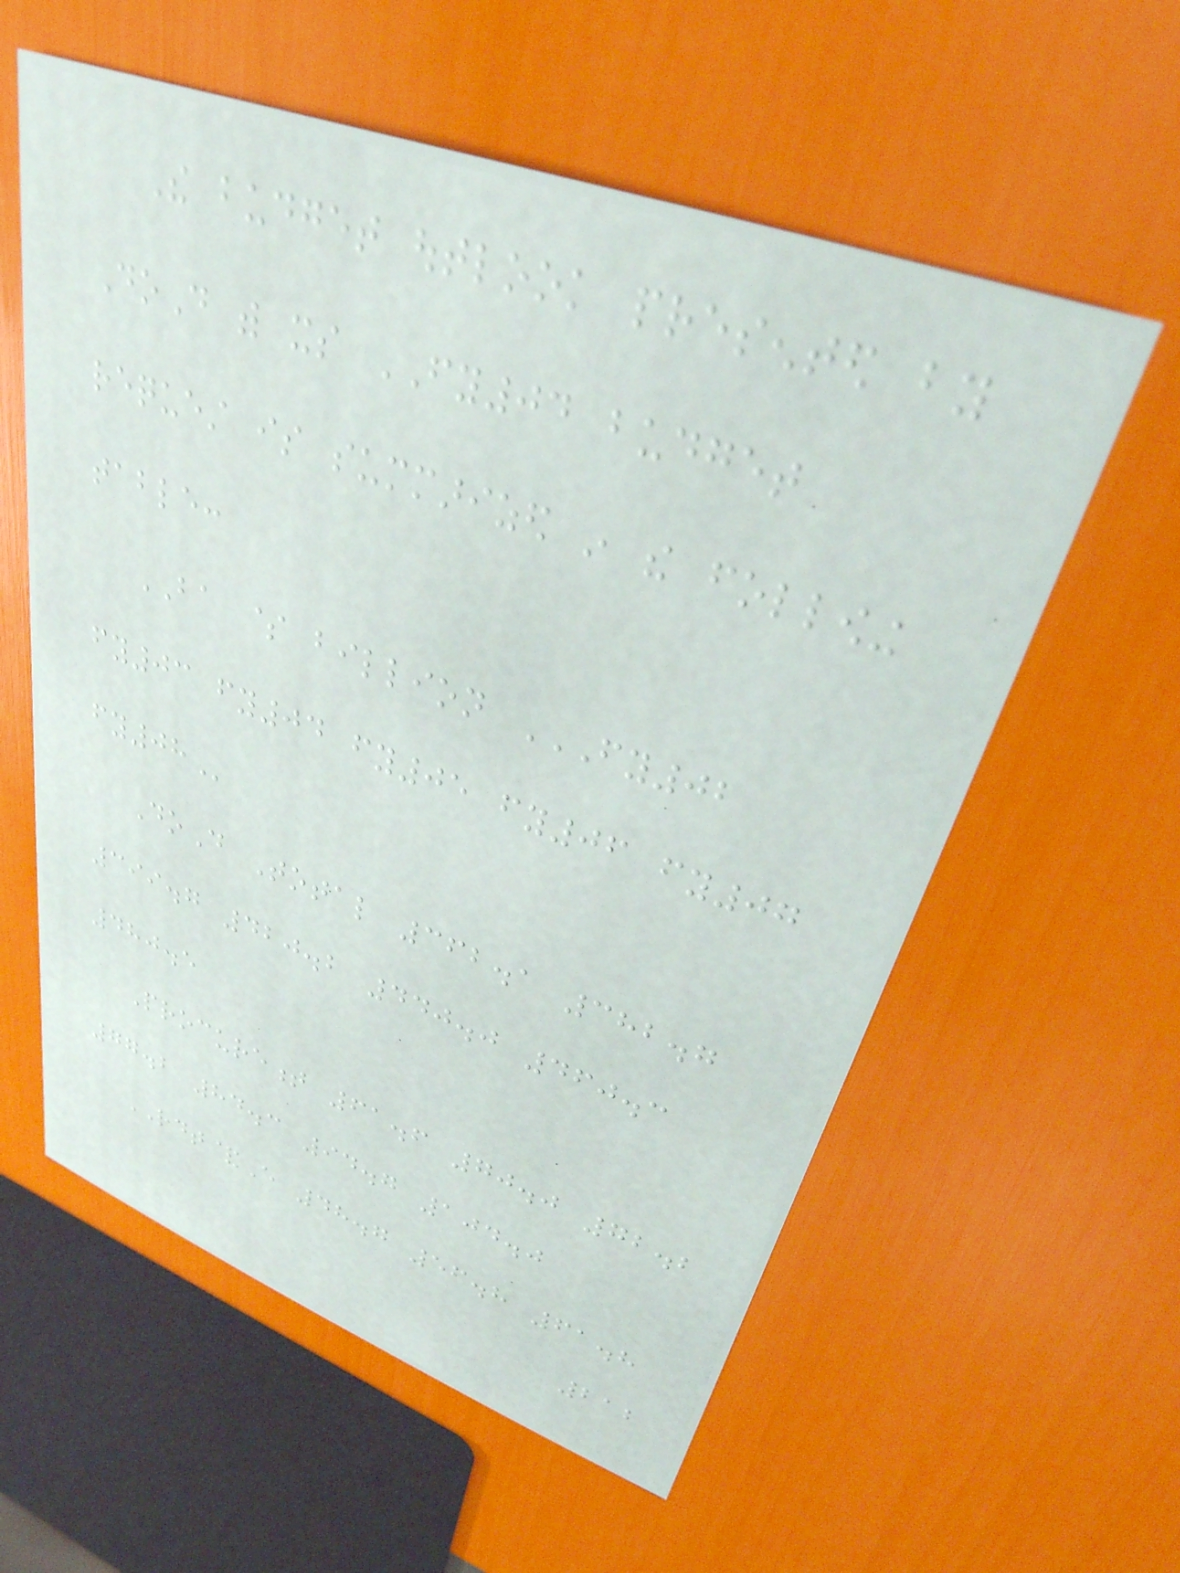The budget outlook presented by
DoD with its FY04 budget
request is summarized in the following
table:
BA $ billion FY02
FY03 FY04 FY05 FY06 FY07
FY08
DoD Total 362.1 382.7
399.7 420.2 440.0 460.3
480.5
Procurement 61.6 70.0 72.2
77.2 84.3 94.7 104.0
RDT&E 48.7 56.8 61.8
212
